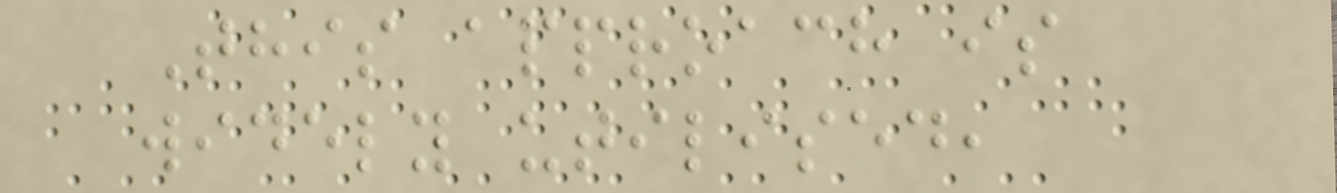This approach is
widely utilised,
